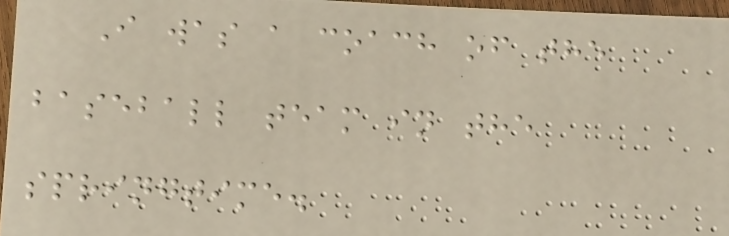I was a coach of the
baseball team in the
springtime.
